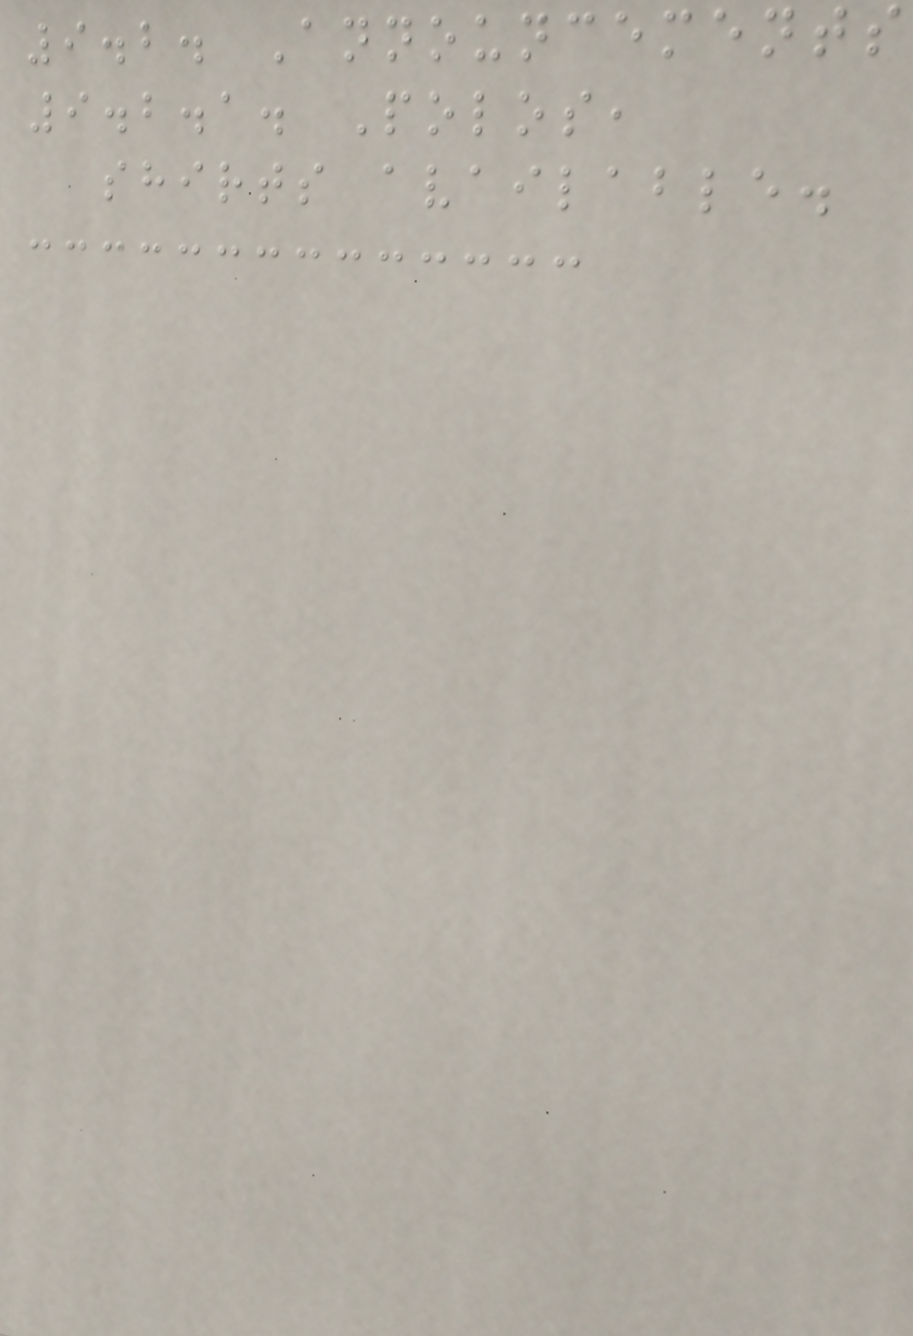9.2. Announcements
9.2.1. Polos,
shirts available.
